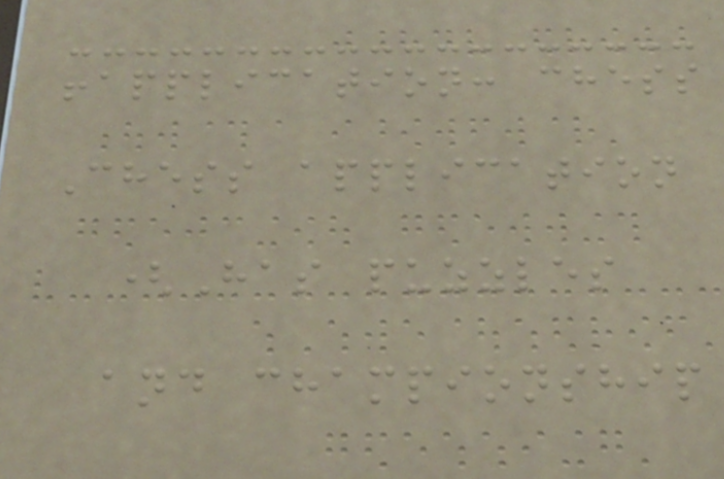!application: chess
Chess application
(Has puzzles
and championship
